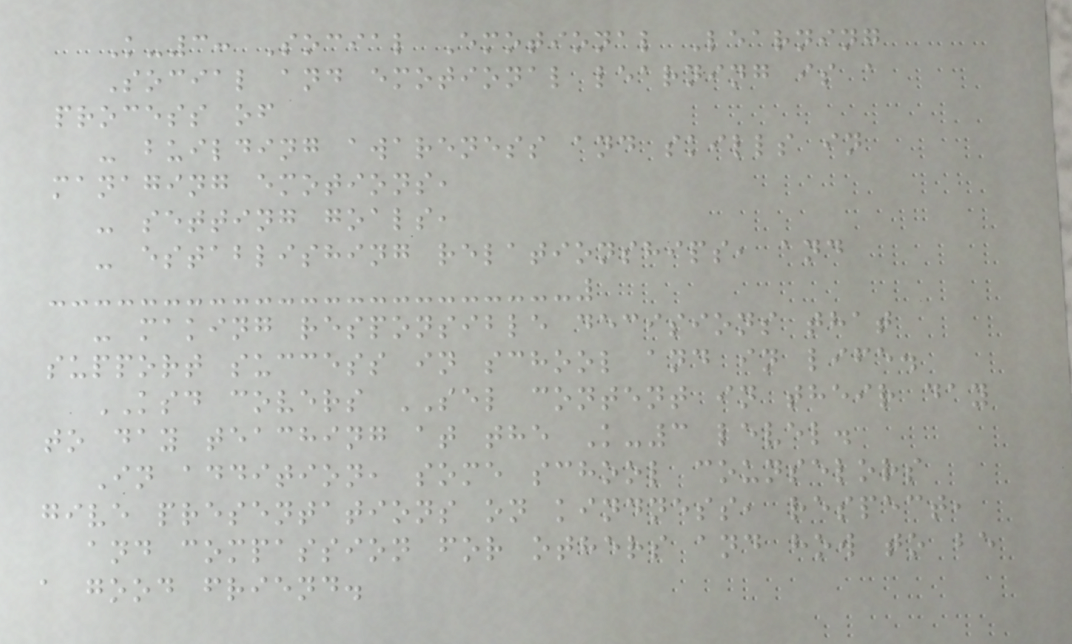K-3: Social Emotional Learning
Social and emotional learning is a
process of
- building awareness and skills in
managing emotions,
- setting goals,
- establishing relationships, and
- making responsible decisions that
support success in school and in life.
KSD covers SEL content in their day
to day teaching at the K-3 level.
In addition, some school counselors
give presentations on kindness, respect,
and compassion for others and how to be
a good friend.
